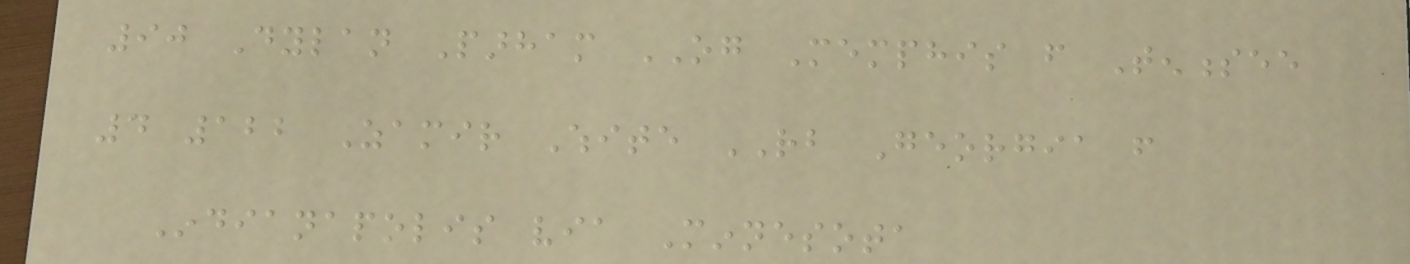90 Dylan Parham OG Memphis from Tennessee
4 122 Zamir White RB Georgia from
Indianapolis via Minnesota
